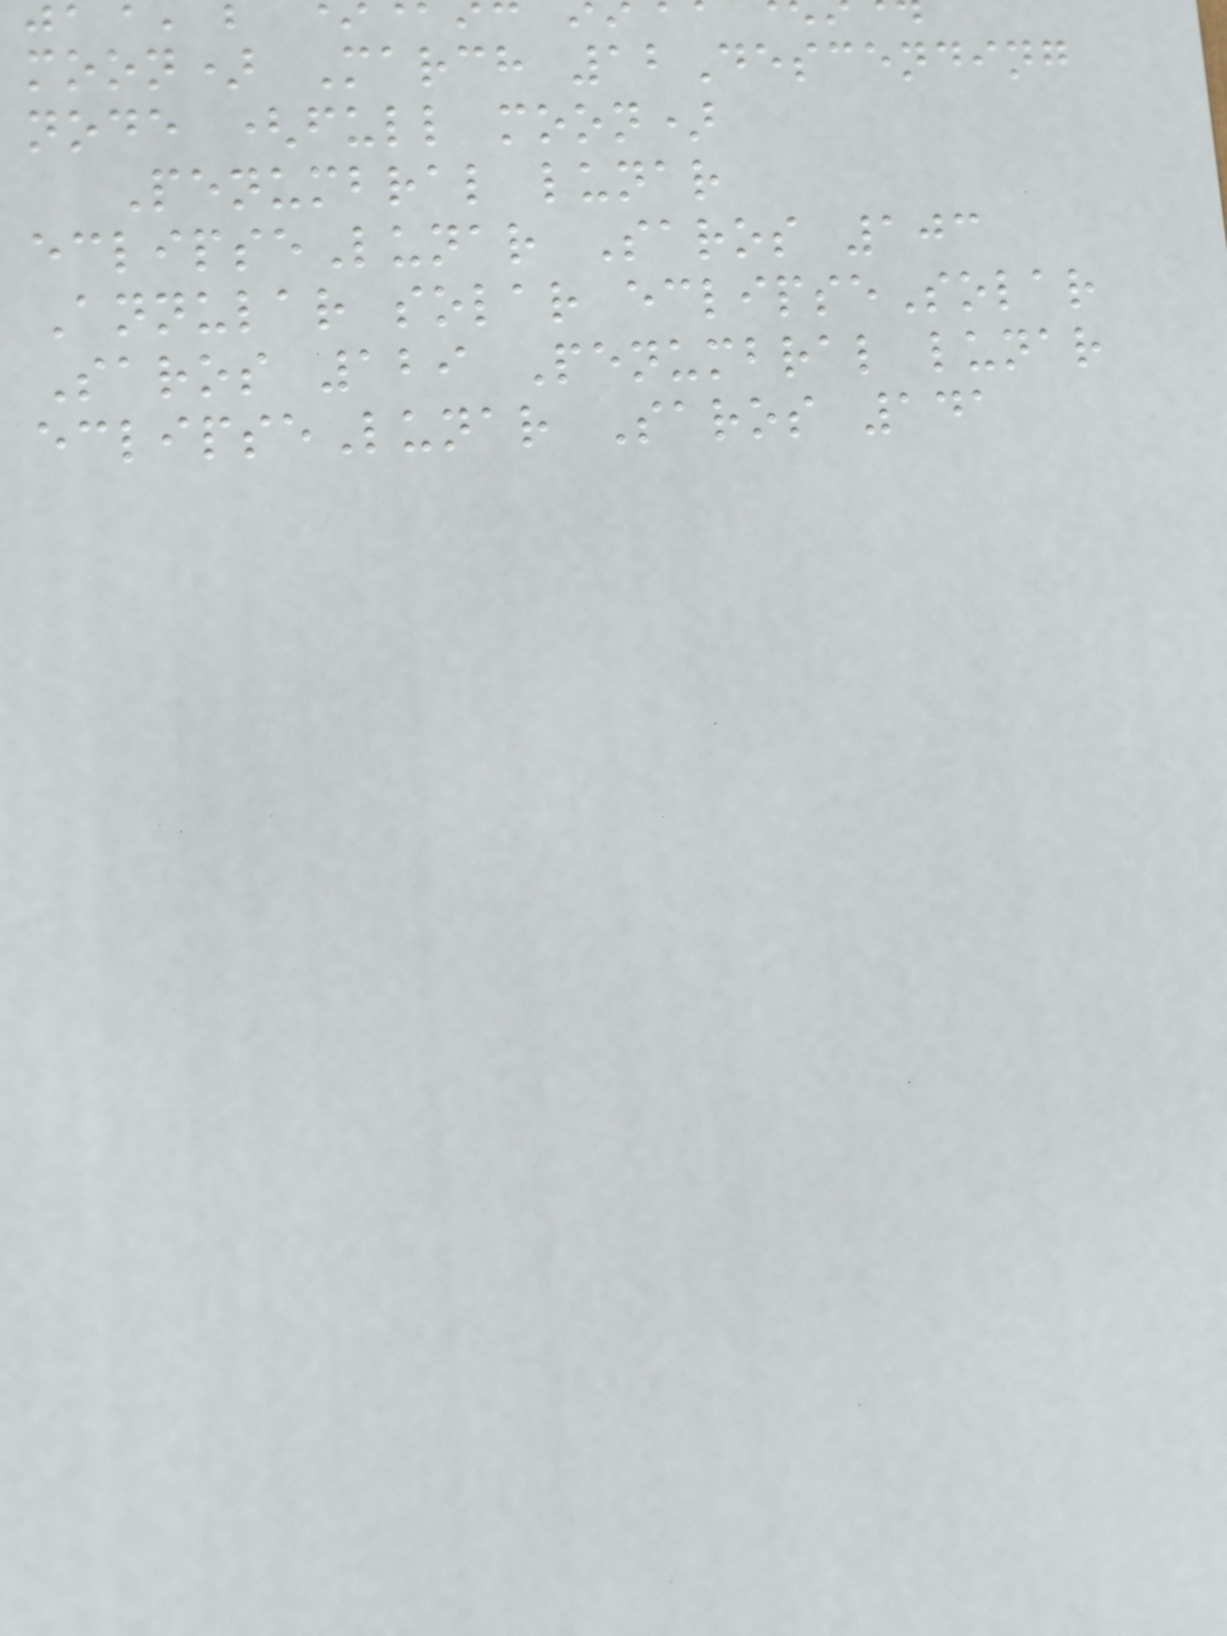moon) March 12Descending
node (full moon)
Penumbral lunar
eclipseLunar Saros 103
Annular solar eclipseSolar
Saros 129 Penumbral lunar
eclipseLunar Saros 141
